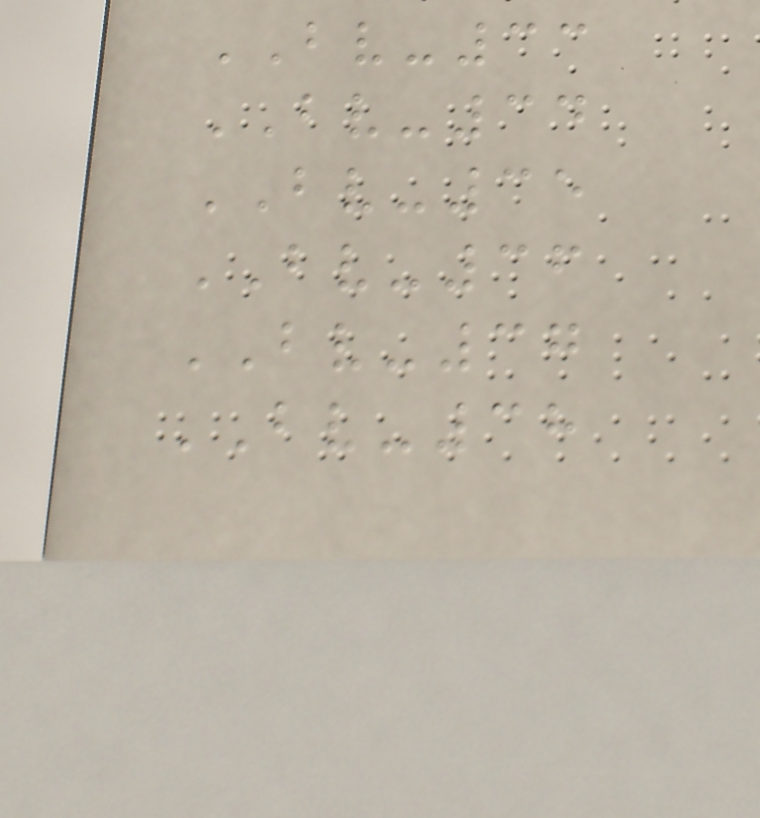BV-33
BV-34
BV-35
BV-36
BV-37
BV-38
